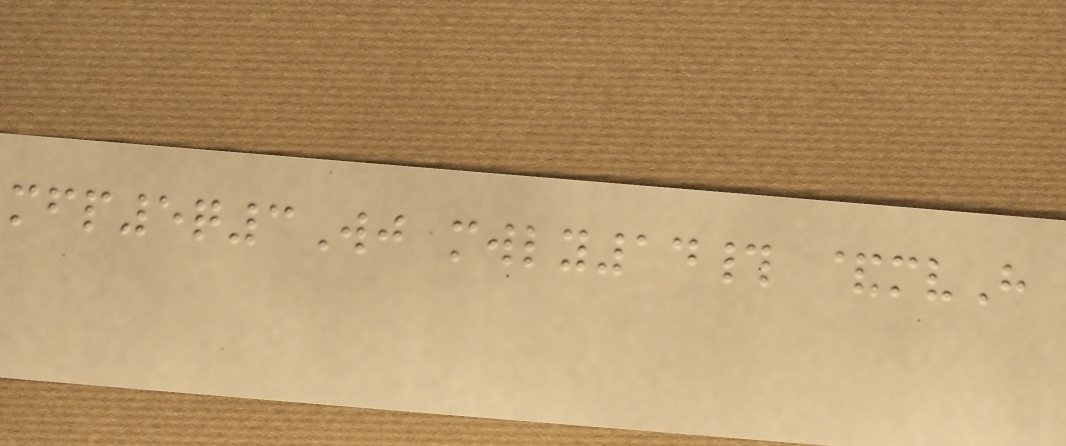mfp5q3Wj mwly14# &mvH
